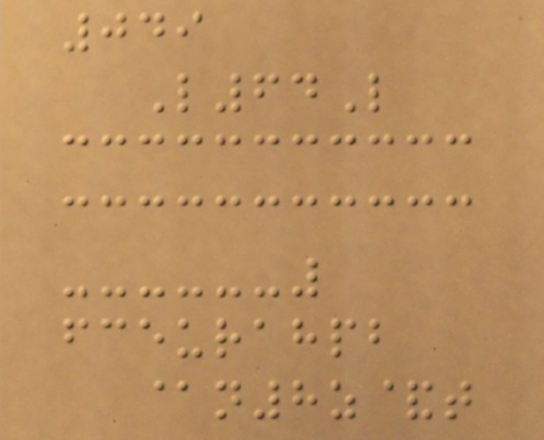049
L64L
fceurahpb
@n8z&t
